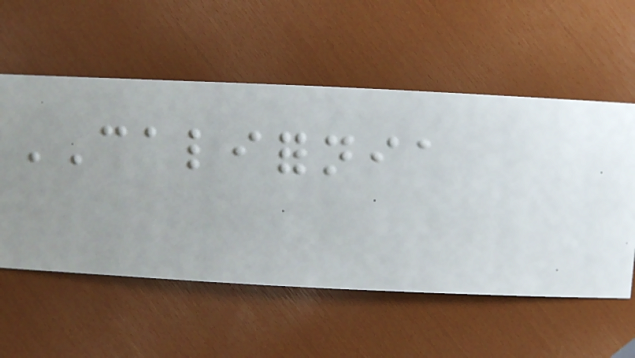CALIFORNIA
